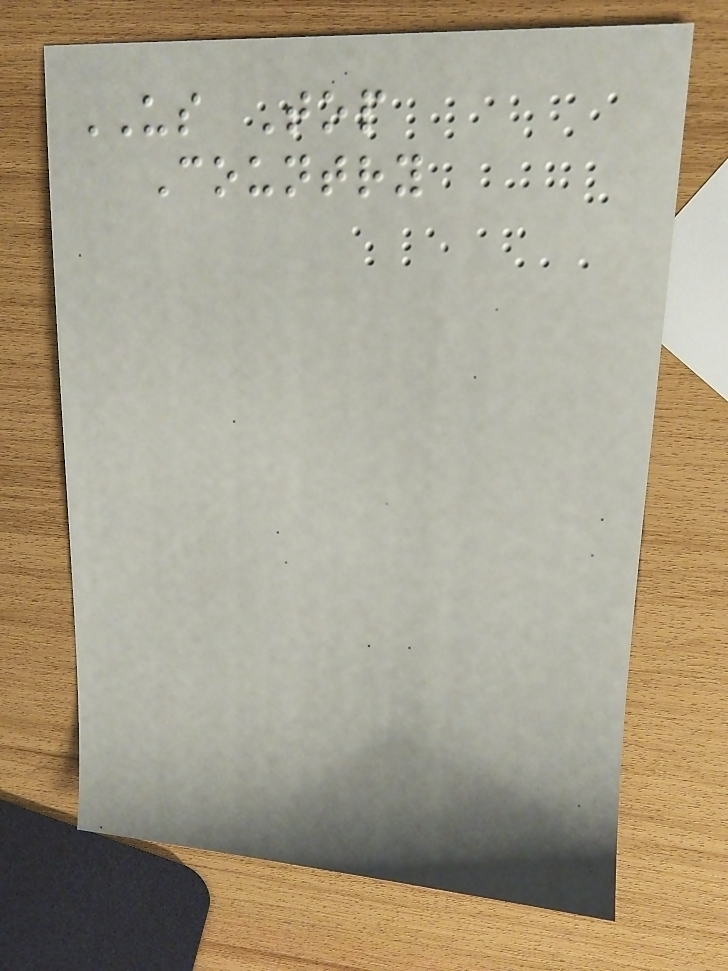US Top
Country
